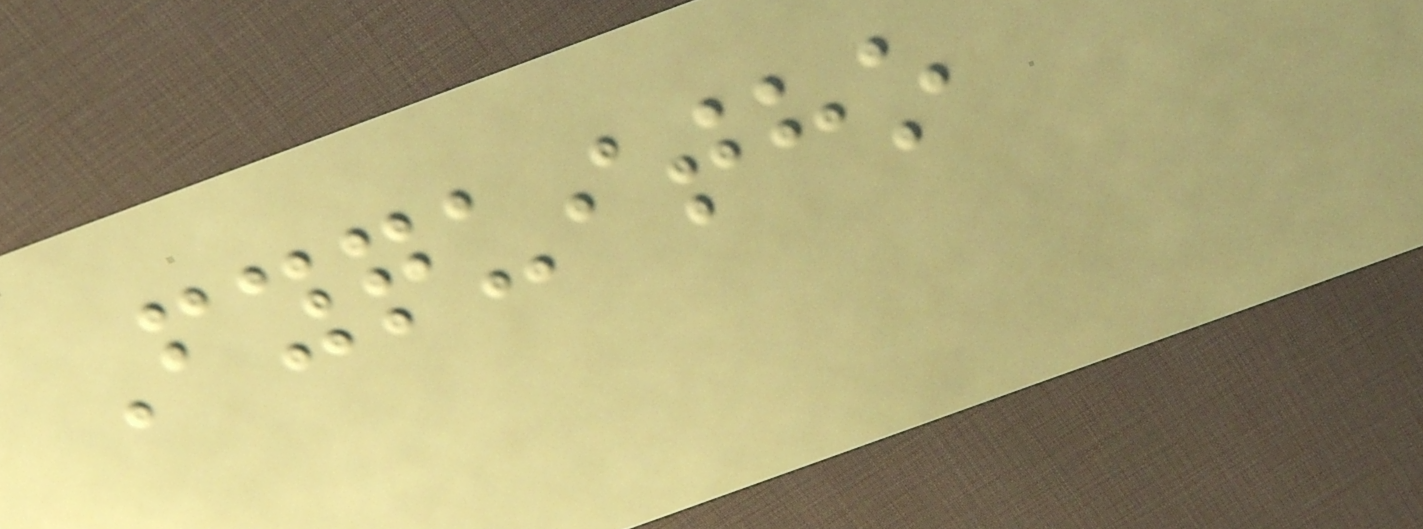Fyquitho
